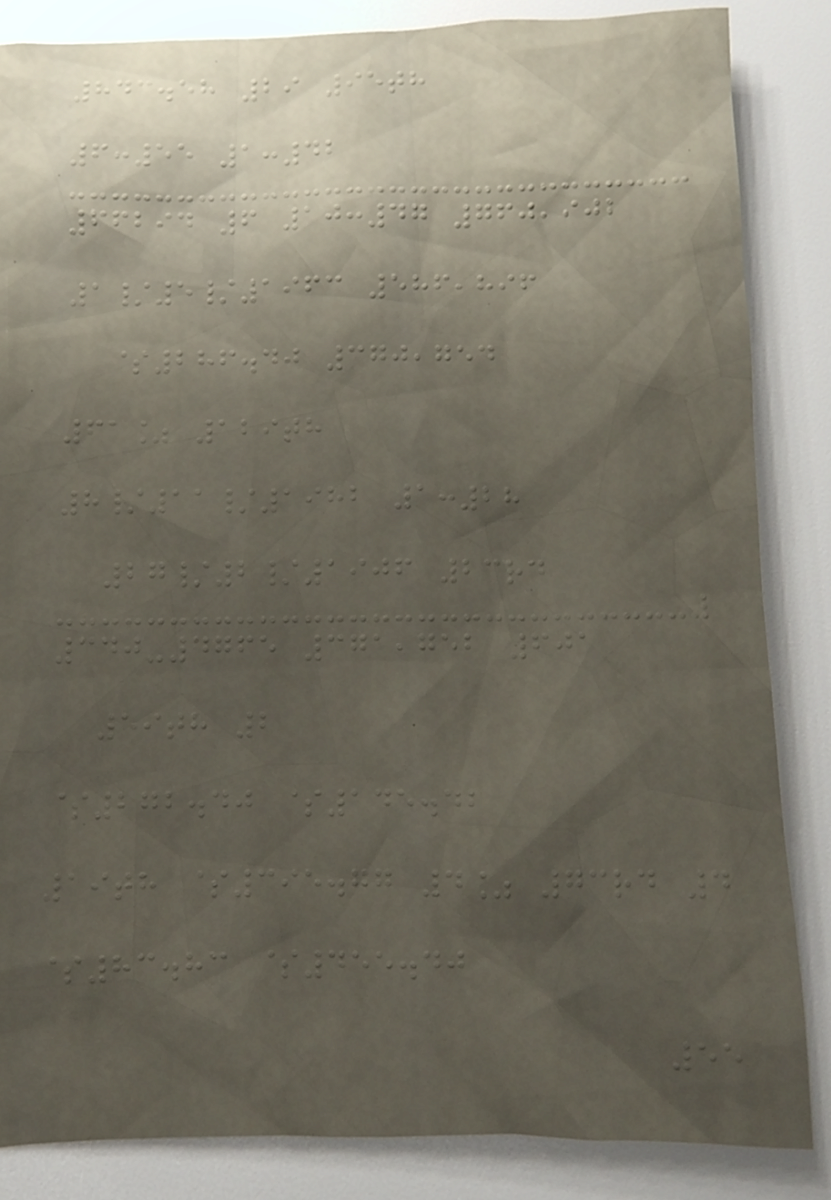843.58 29 95th
6:55 1:42
66294 6 10:47 760,902
1/5/1963 586,896
$286.40 370,754
61% 129th
8/11/1982 1:28
27/2/1906 23rd
340-4765 371,752 601
59th 2
$272.40 $145.42
19th $395.77 4% 73rd 4
$83.83 $455.40
55
